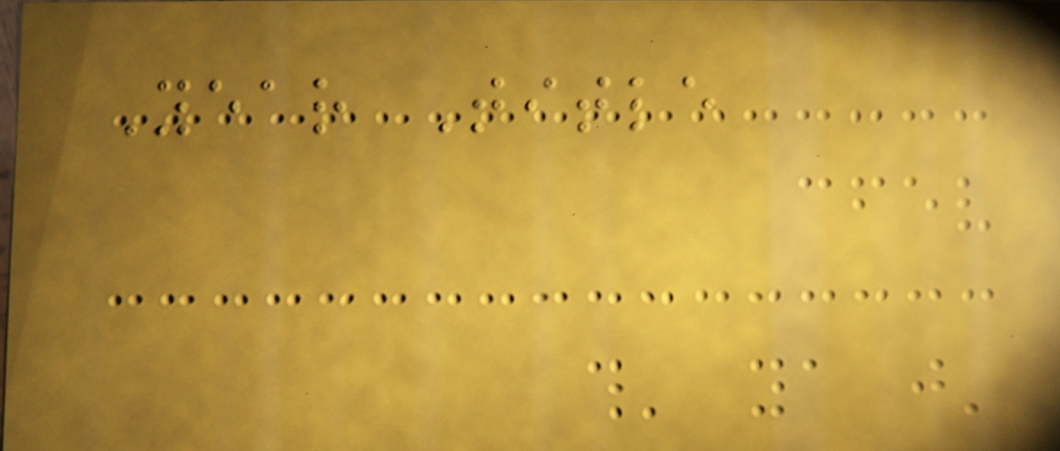Year Title
